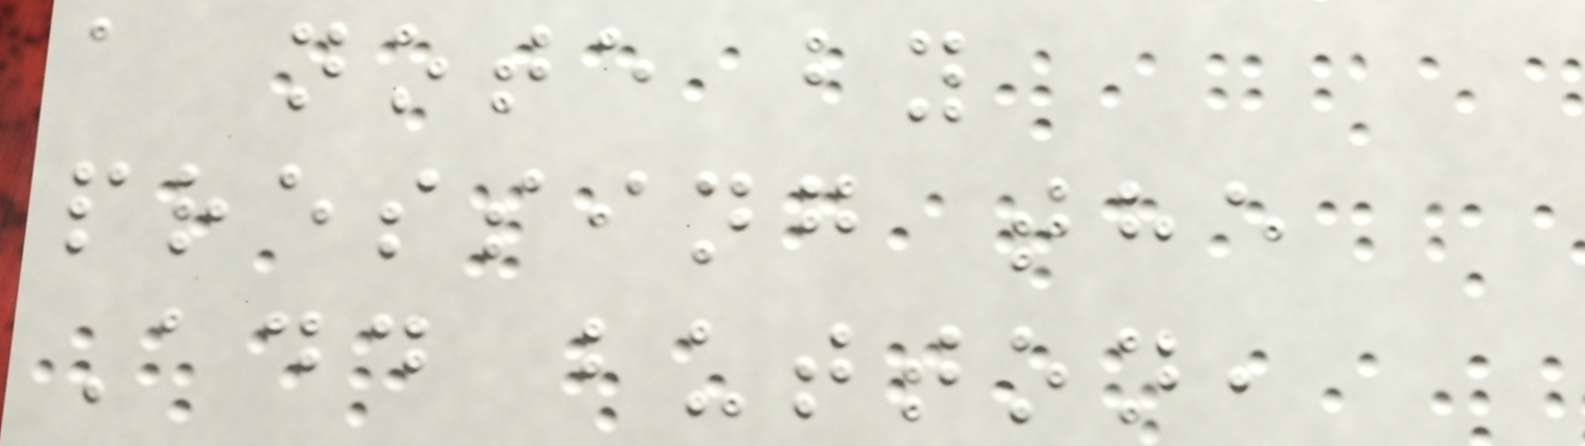a note by
pressing the
Add button,
